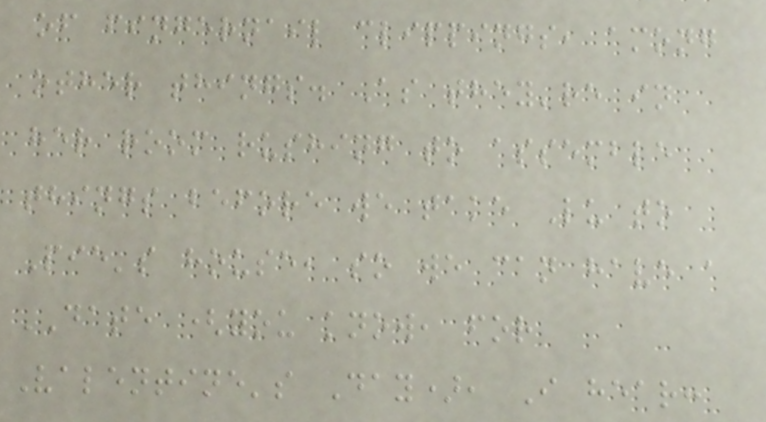of fingernail clippings, among
other things. As they're in
her room rushing to assemble
things before we take Lu to
Pie's house, so we can have a
DATE (you know, for
Valentine's Day), I hear:
